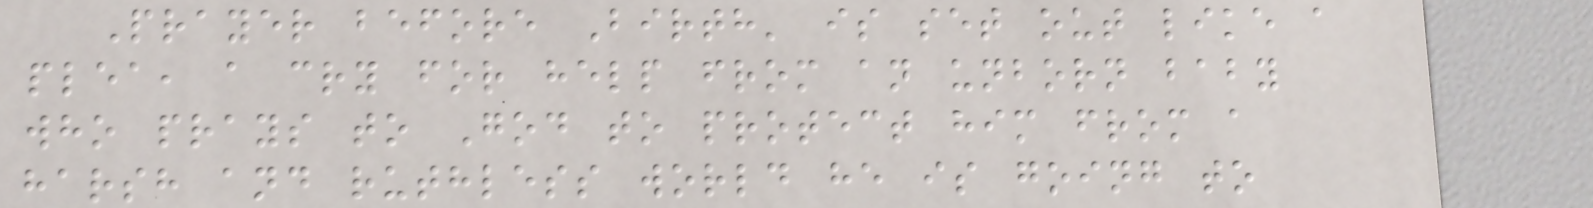Prayer before Birth' is set out like a
plea, a cry for help from an unborn baby
who prays to God to protect him from a
harsh and ruthless world he is going to
